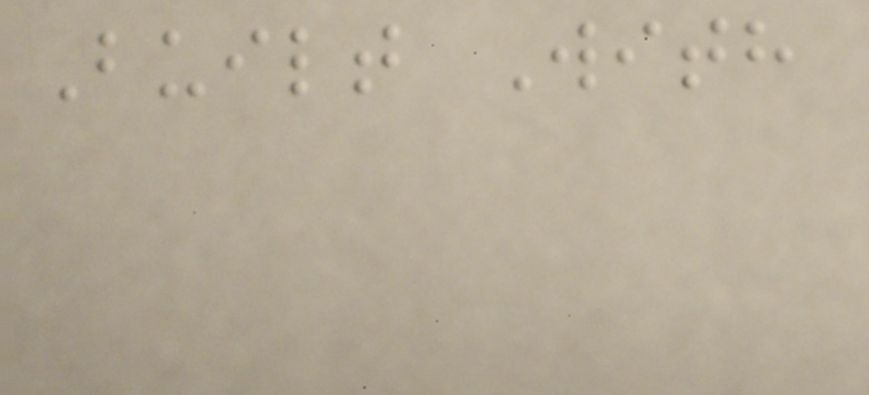Built With
